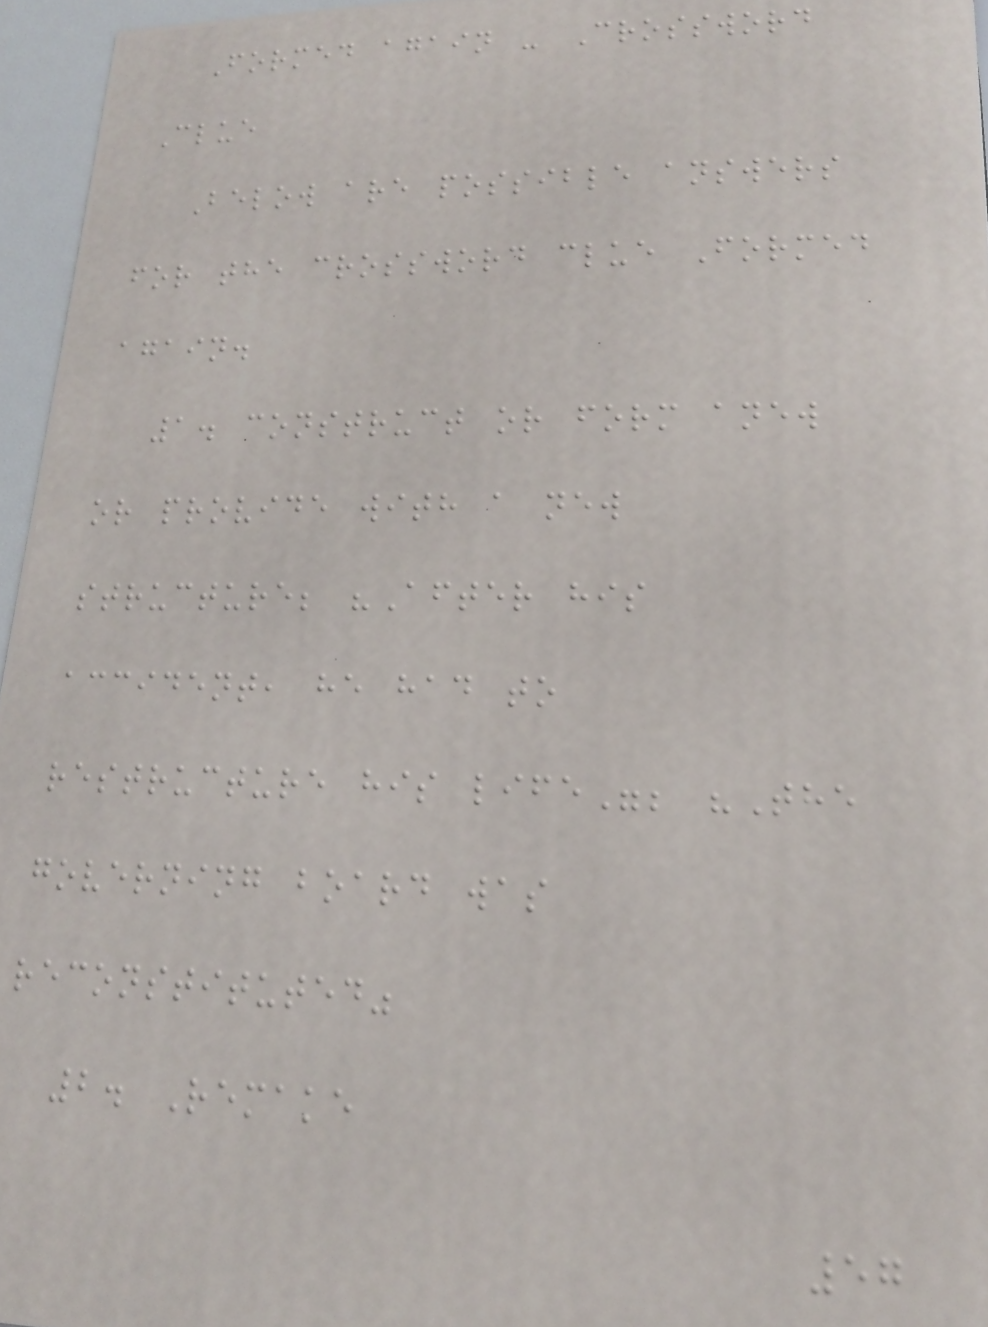Formed again - Crossword
Clue
Below are possible answers
for the crossword clue Formed
again.
1. construct or form anew
or provide with a new
structure; "After his
accident, he had to
restructure his life"; "The
governing board was
reconstituted"
2. Remake
57
